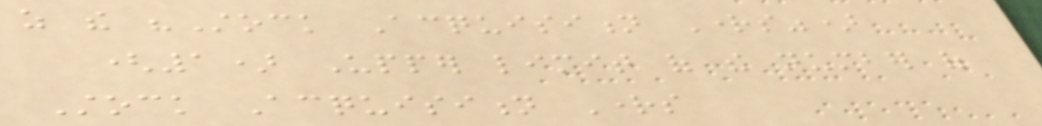as the "Stock Acquisition Rights")
(1) Upper limit of the number of
Stock Acquisition Rights
